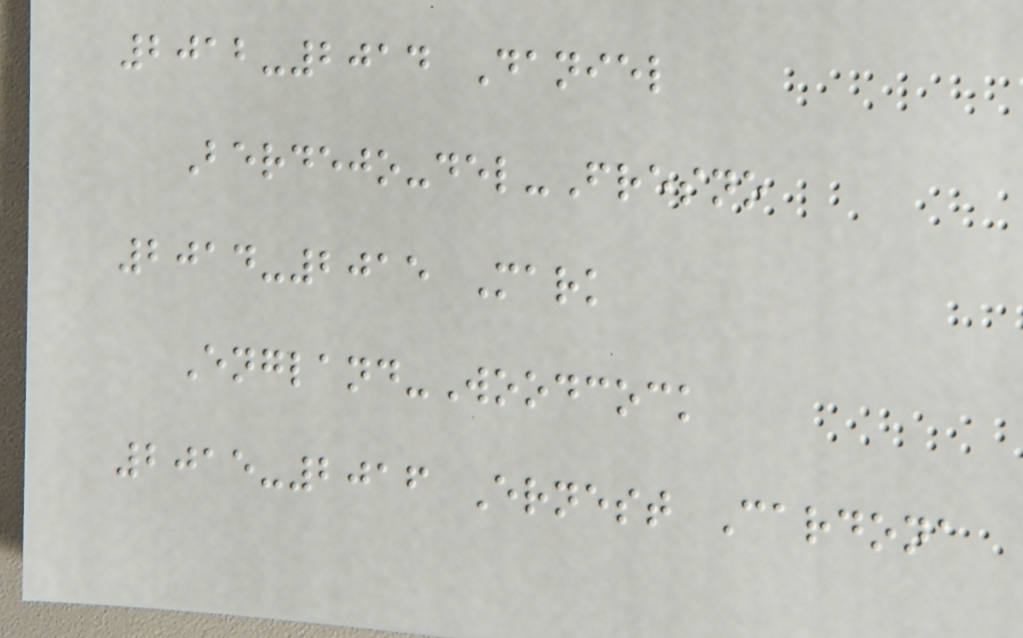2012-2014 Daniel
Berdejo-del-Fresno
2014-2015 Mark
England-Woodcock
2015-2016 Ernest Cardona
